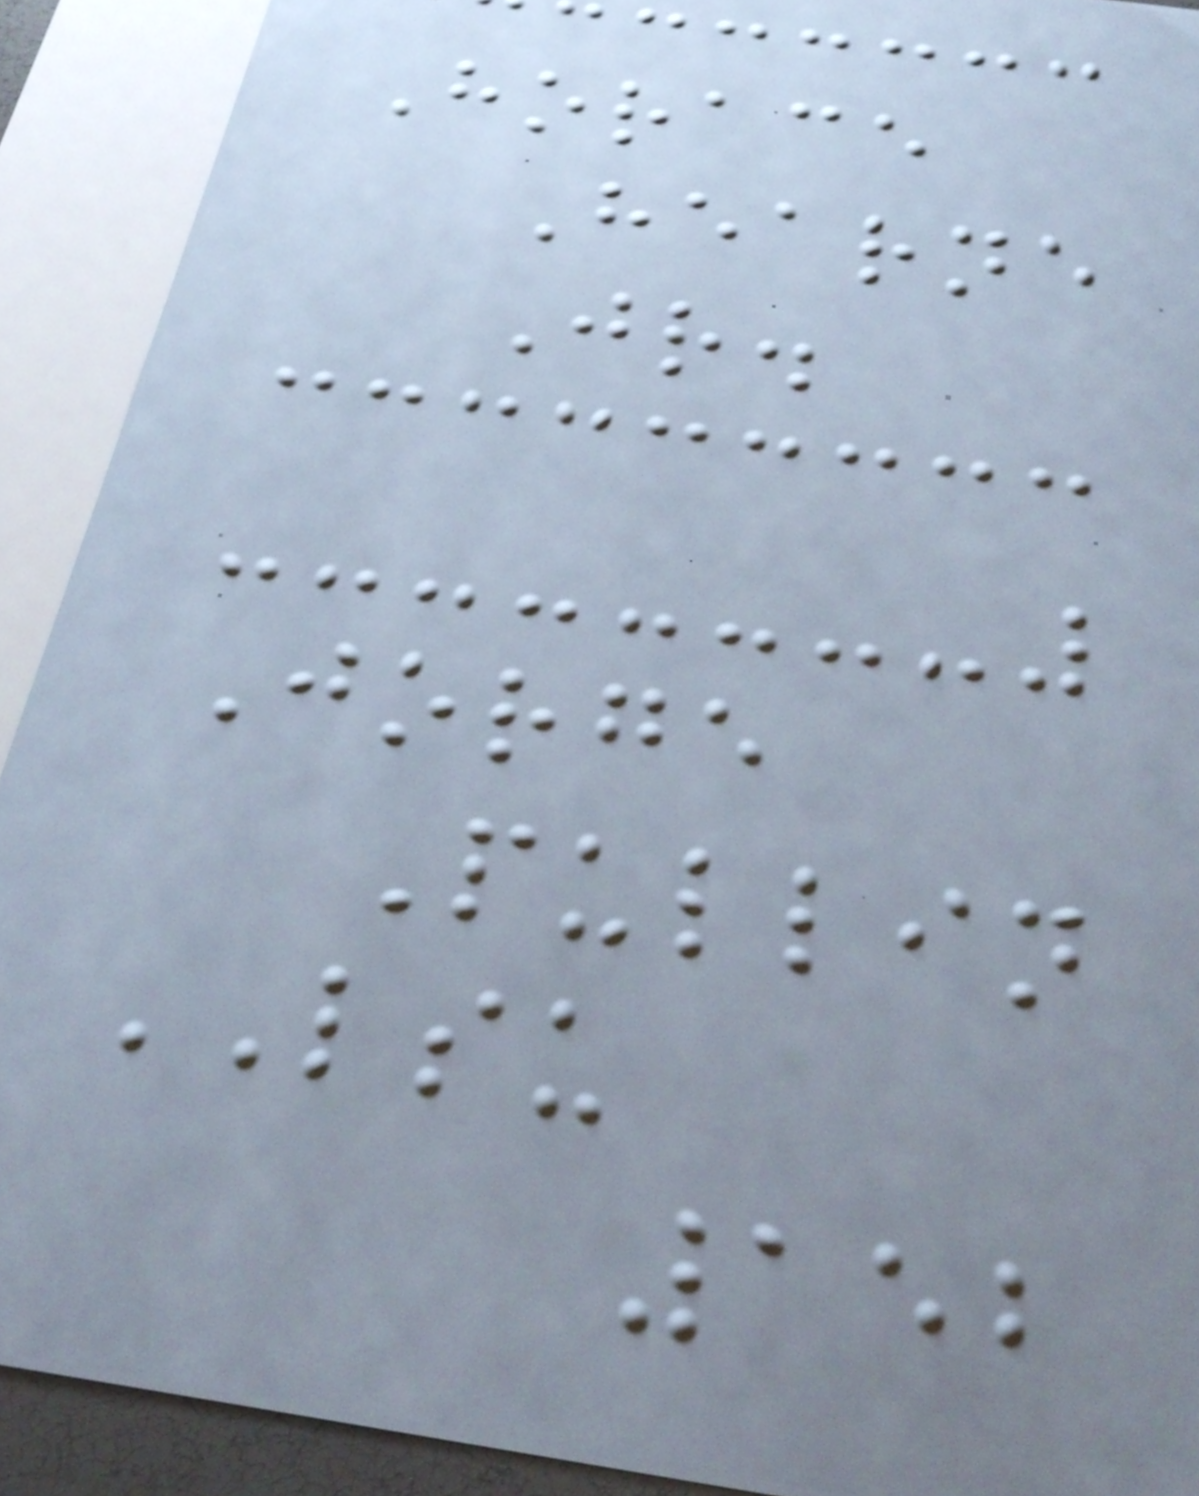Horace
Hearne
Jr.
Jorge
Pullin
LSU
152
